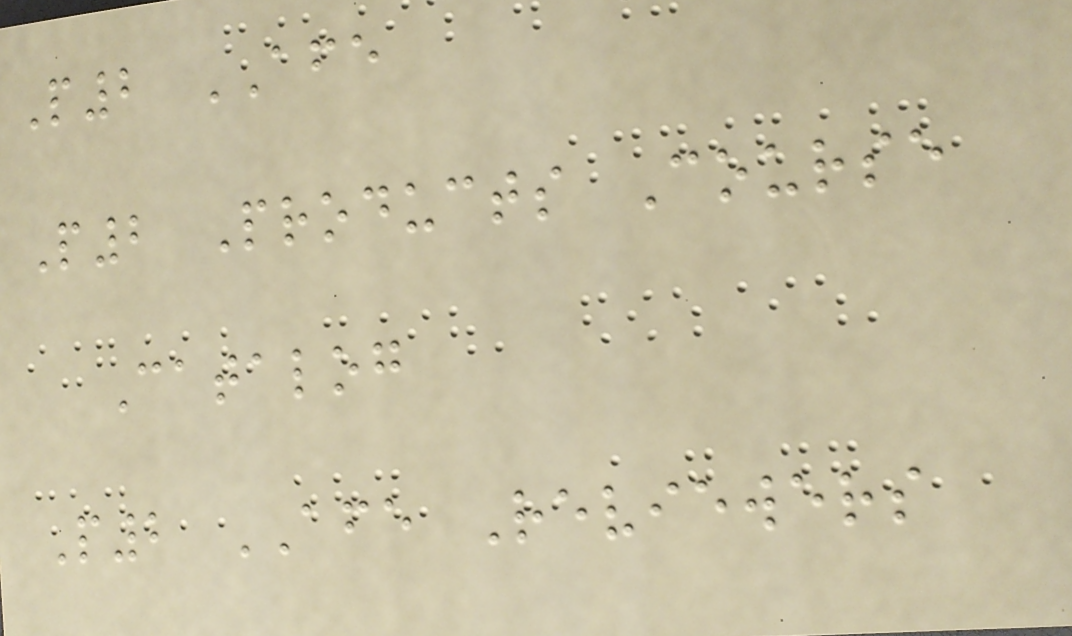P2 AFE
P2 Products Course
Catalog
P2 AFE Reviewers
